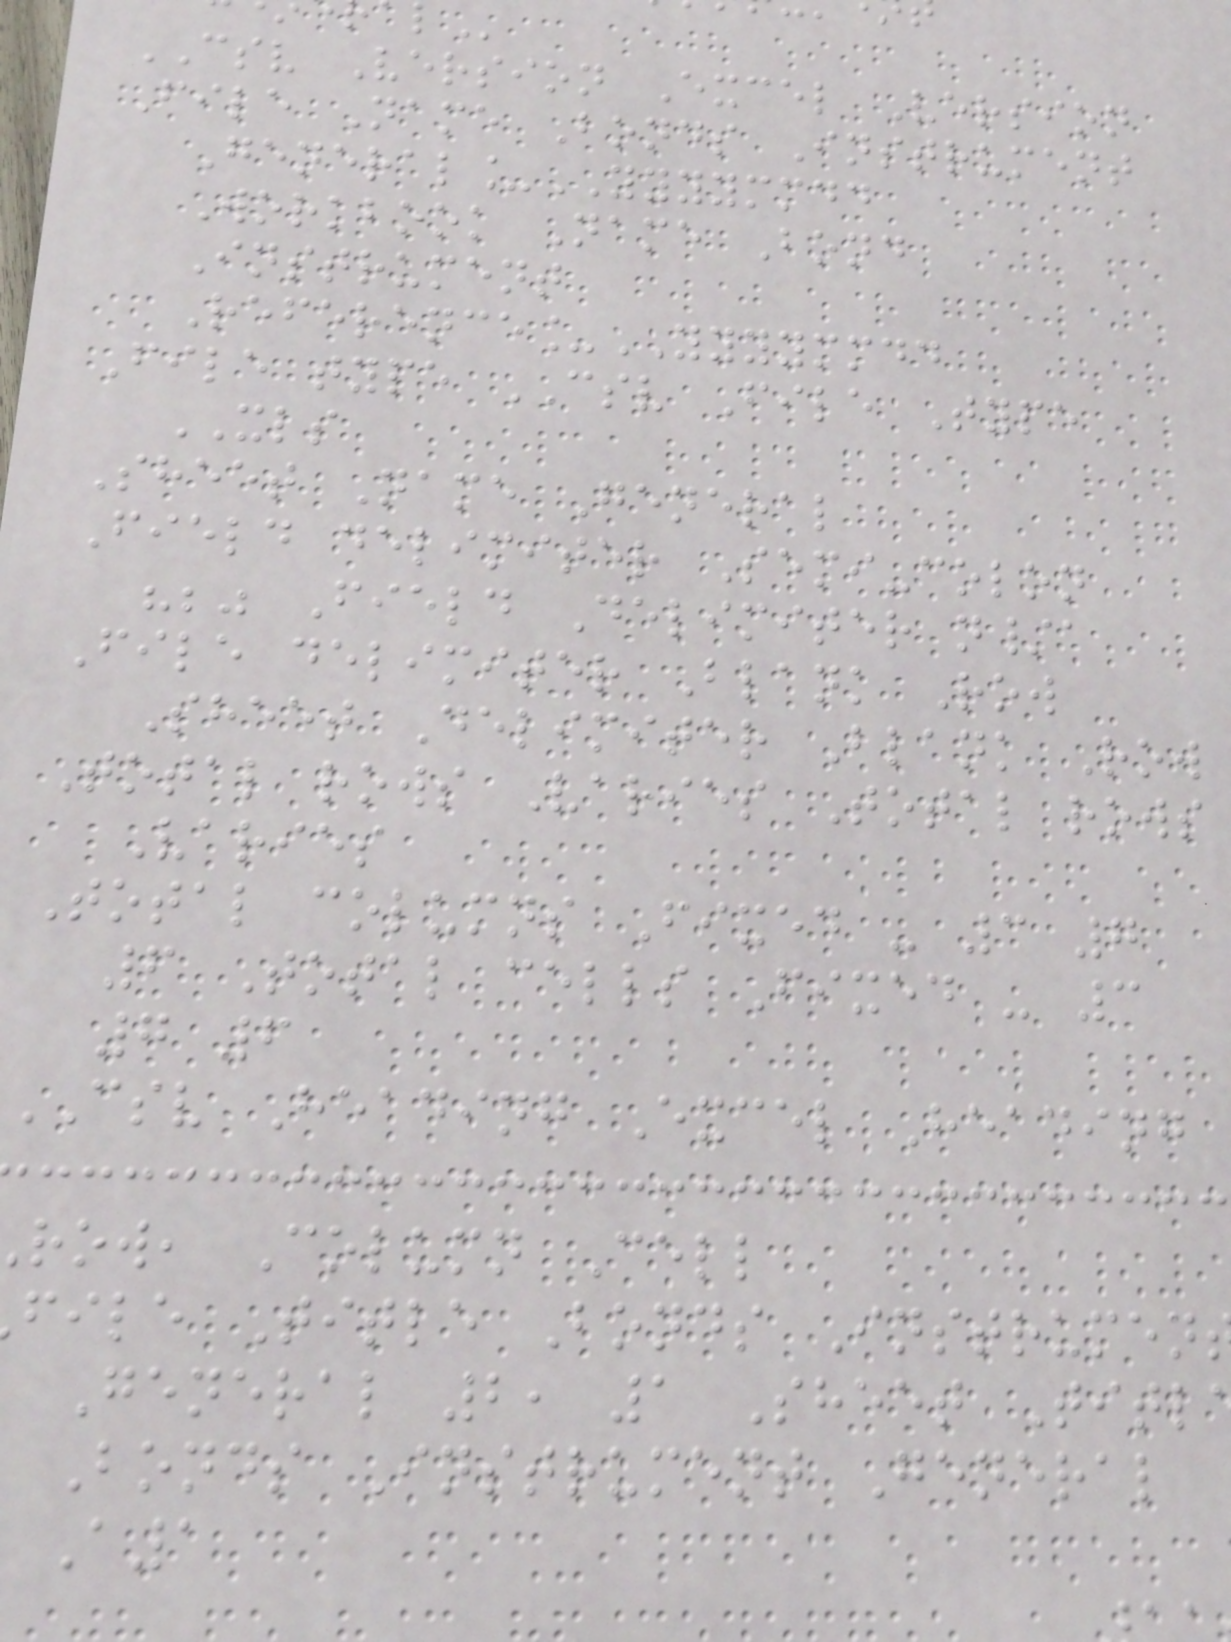CSV Version Excel Version
File Name Bonds Instrument
General_YYYYMMDD
Workbook Name Bond
Instrument
Reference_YYYYMMDD
File type CSV File Type
XLS
Sheet Name General
Field delimiter Semi-colon
";" Field Delimiter n/a
File delimiter Blank Row
Sheet Delimiter Blank Row
Total rows Varies Total rows
Varies
Total columns Fixed - 3 7
6 Total cells Fixed - 3
7 6
CSV Heading Excel Heading
row, Column Cell
file Title Bonds Instrumen
General 2, 1 Sheet Titl
Bonds Instrument General
A1
